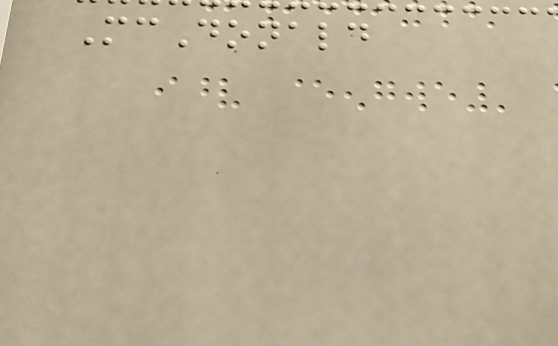McDonald
